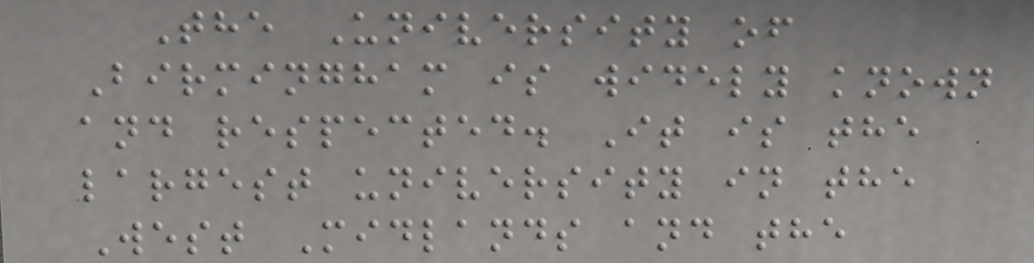The University of
Birmingham is widely known
and respected. It is the
largest university in the
West Midlands and the
